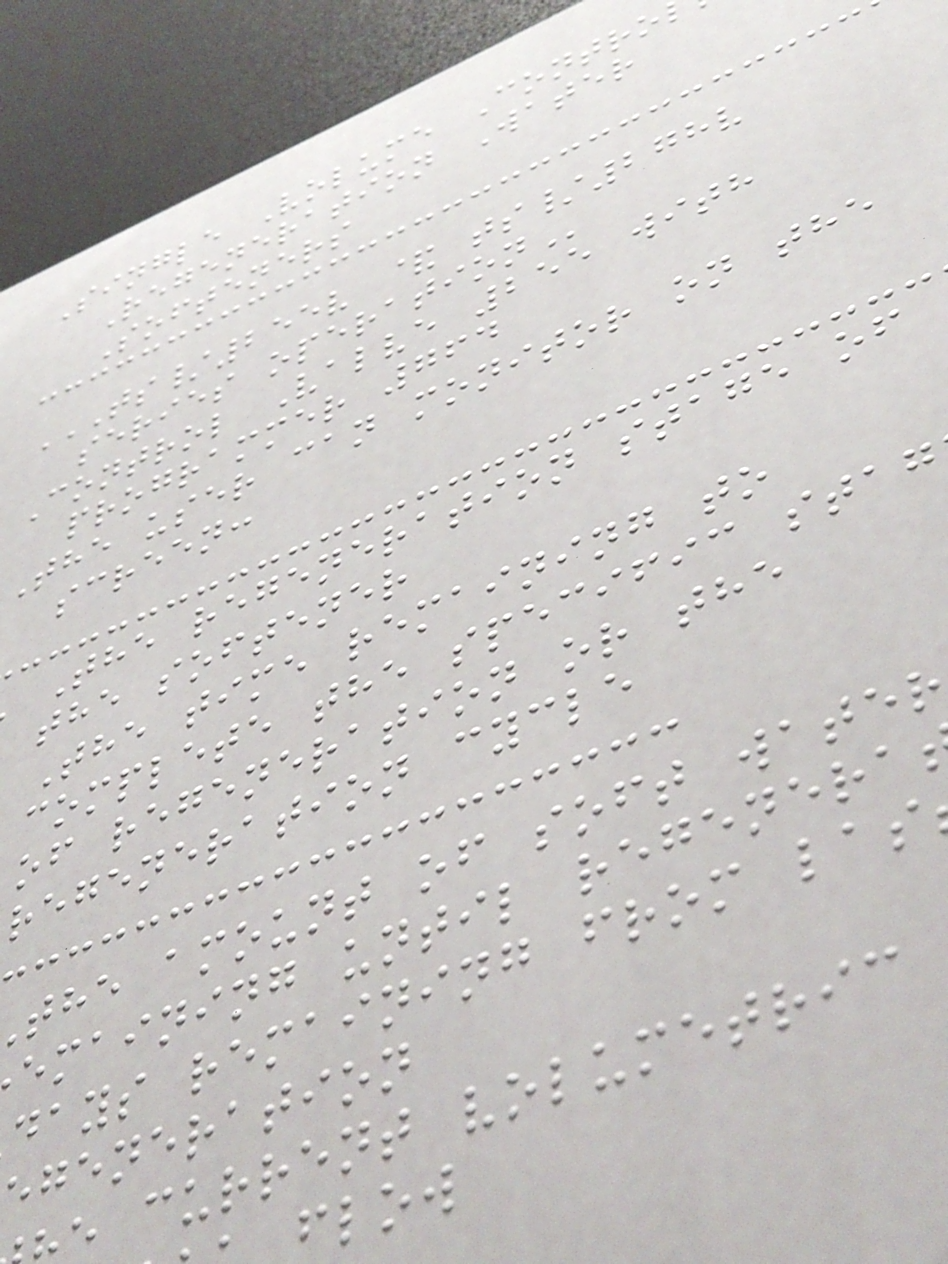Single Volume Contro
Regeneration Water
Softeners
TS/255V & TS/278V
series
Control Valve 255 with
programmer 764
The user can monitor on the
screen:
The regeneration stage of
the softener
The time remaining to
complete the specific stag
of regeneration or the
regeneration cycle
the amount of soft water
emaining until regenera
days remaining from las
egeneration
e current volumetric
flow
